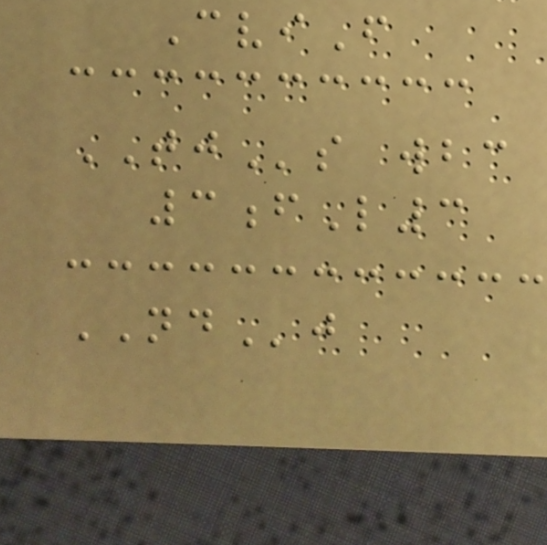CviF
TJs wbc
3fL3
NDj
